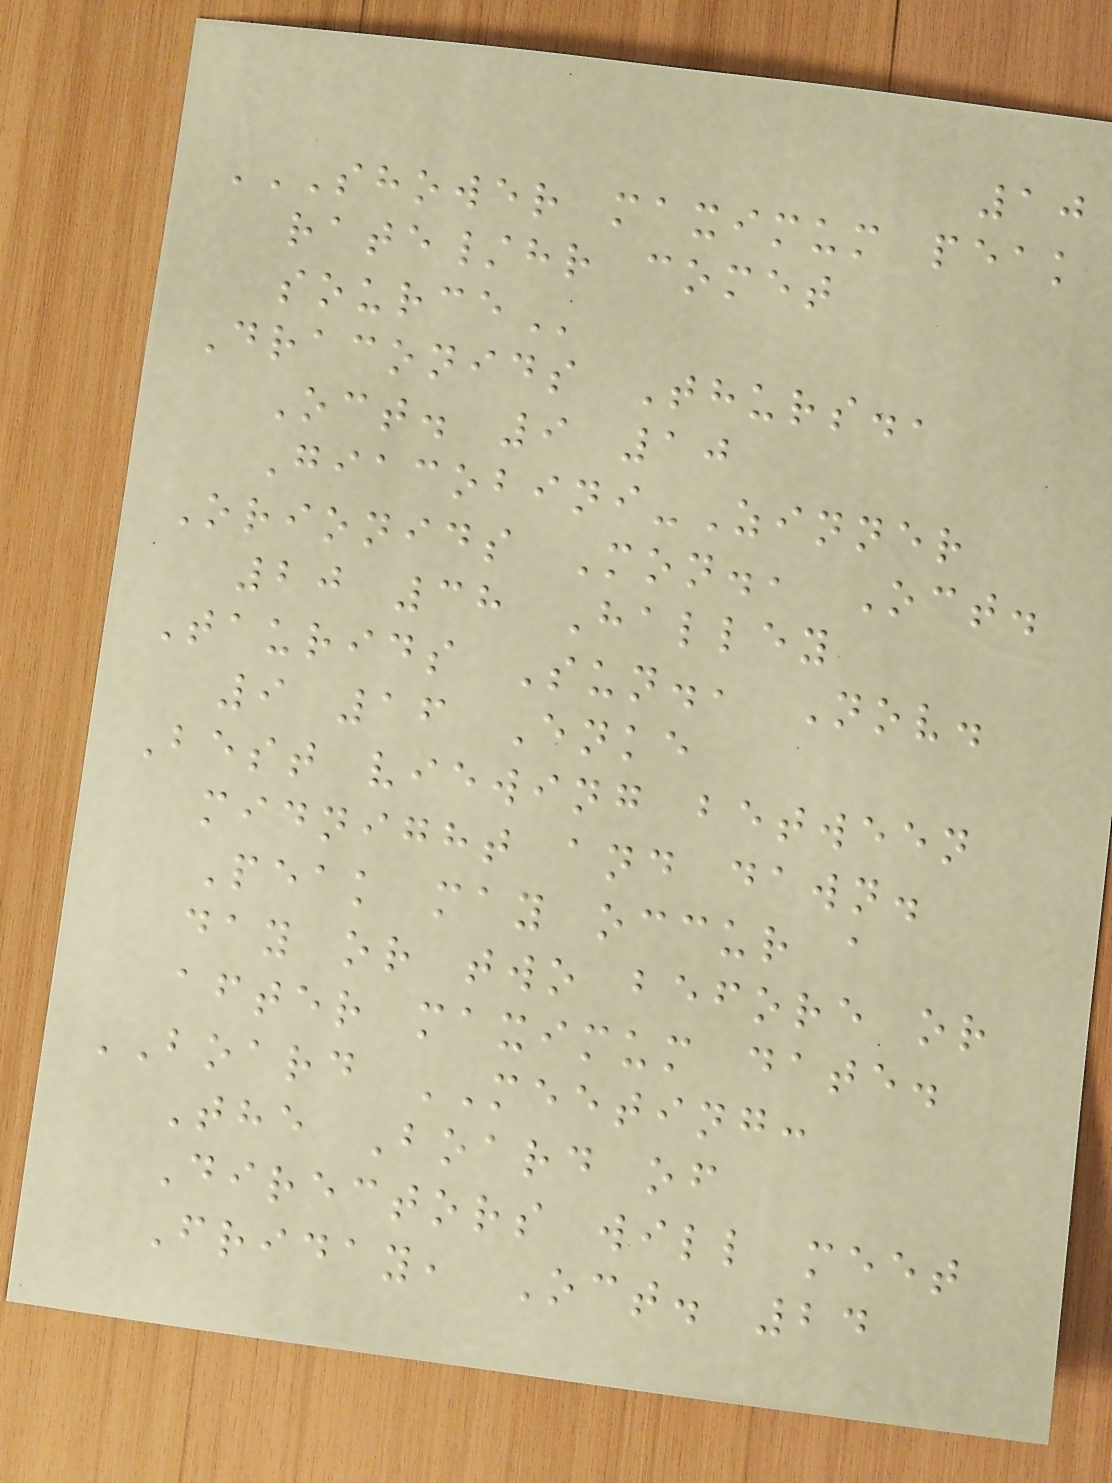10
SHOWER MAXIMUM PEAK
RATE/HR COMET
SOURCE
Draconids Thurs.,
Oct. 9 10
Giacobini-Zinner
Orionids Mon., Oct.
20 38 Halley
Taurids Sun., Nov.
9 16 Enke
Best viewing between
midnight and dawn.
Peak may occur a
day or two before or
after maximum date.
BOARD MEETING:
The Board of
Directors will meet
Friday, Oct. 24
